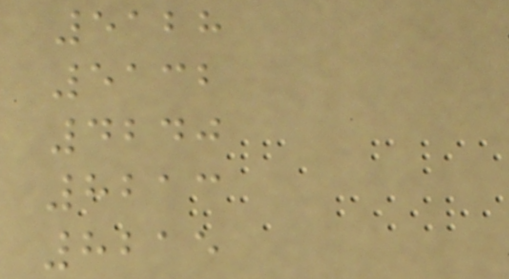5128
5132
4240
8213
8215
